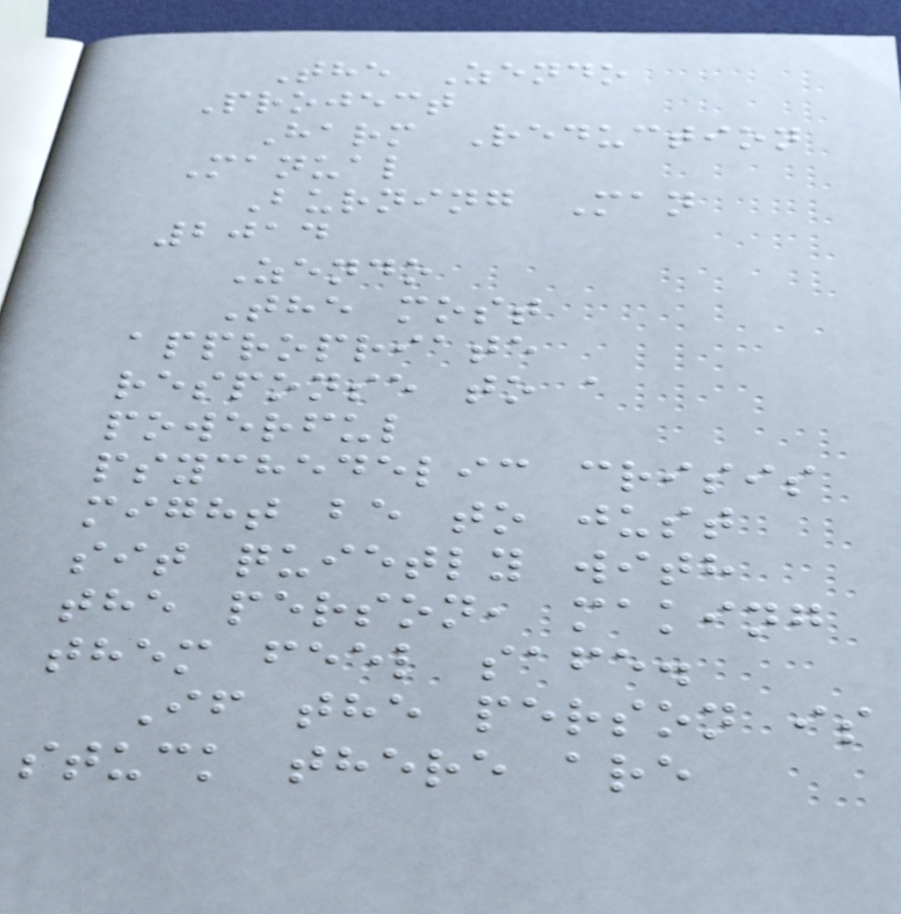The Zendo
Project
Harm Reduction
Manual
Burning Man
2014
Zendo
The most
appropriate
response to a
powerful
psychedelic crisis
might be to just
sit quietly with
the person, making
them feel safe.
If the person is
stuck there are
